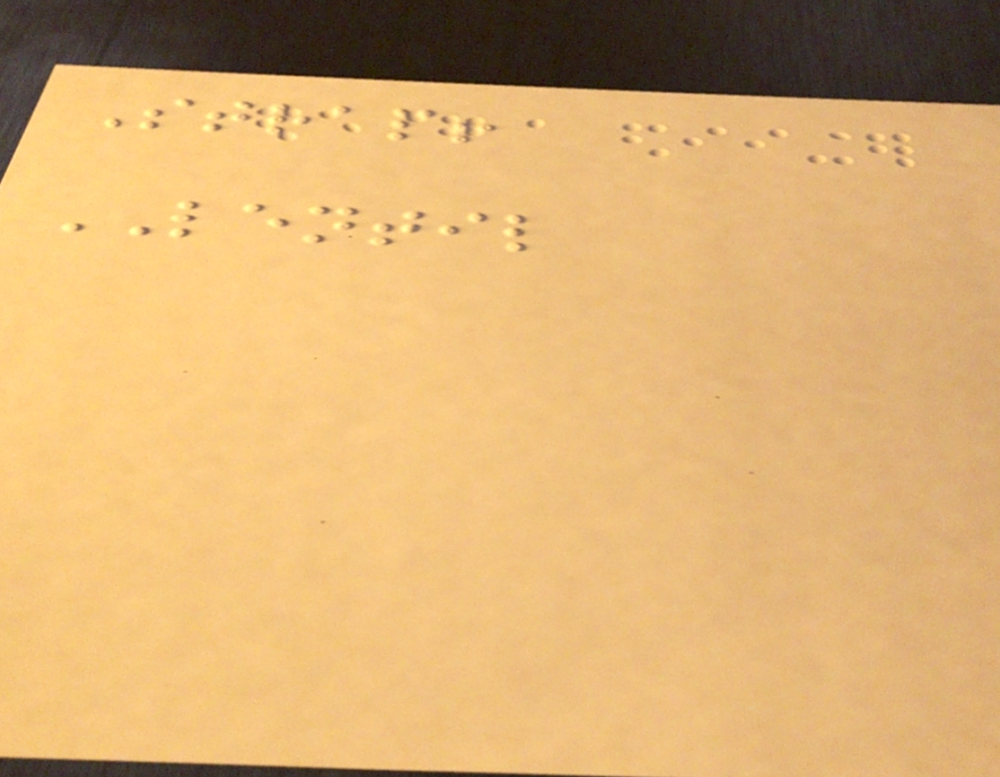Strap!
LENTIL
